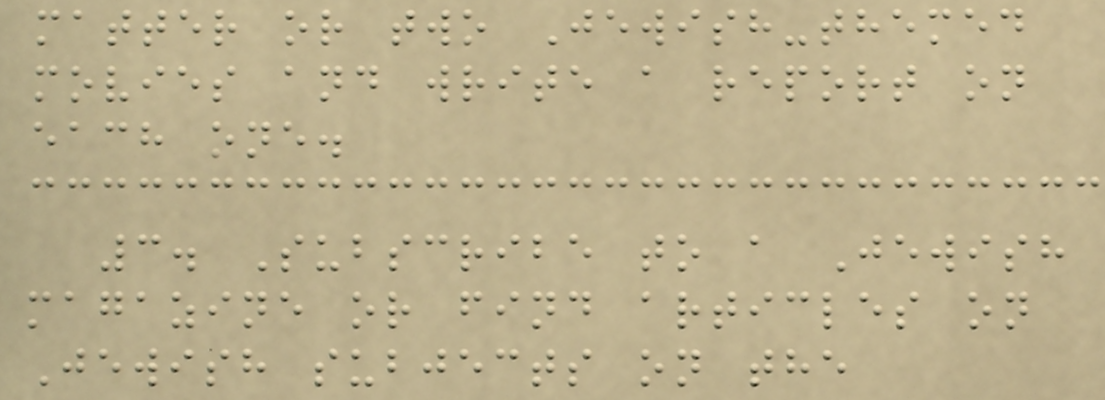matter or two Jewish-themed
movies and write a report on
each one.
3. Subscribe to a Jewish
magazine or find articles on
Jewish subjects on the
